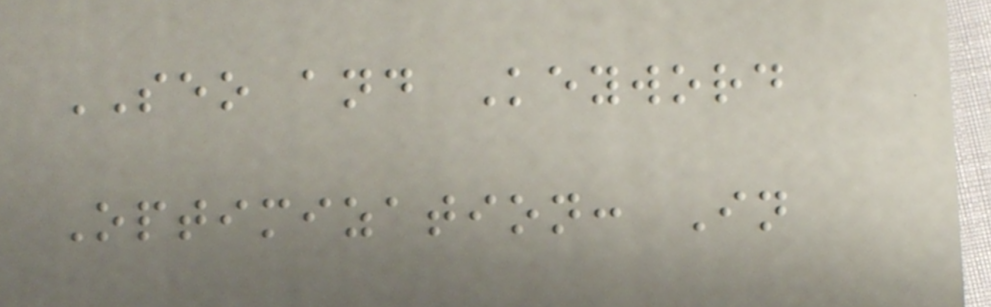SEO and Keyword
Optimization: In
